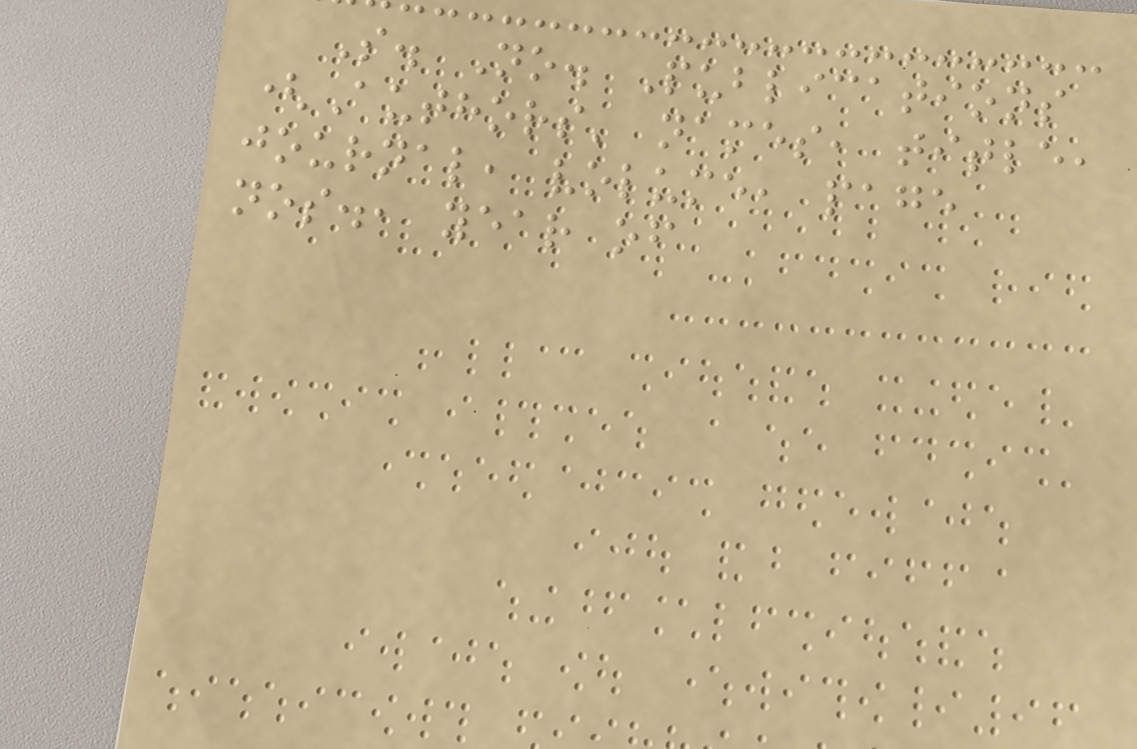S. No. Publications
(Authors' names, title,
journal, volume, page
nos., year of
